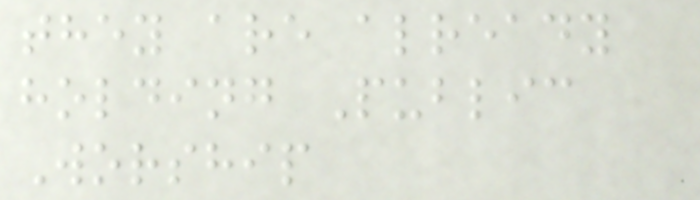they are already
holding Public
Worship
